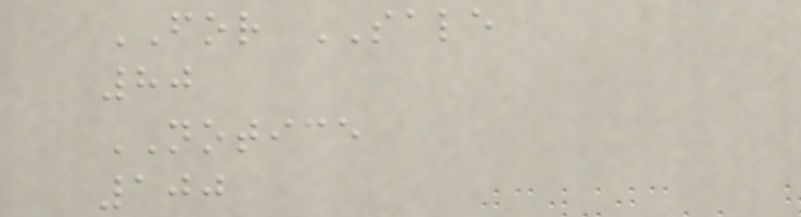FOR SALE
80
NOTICE
100
